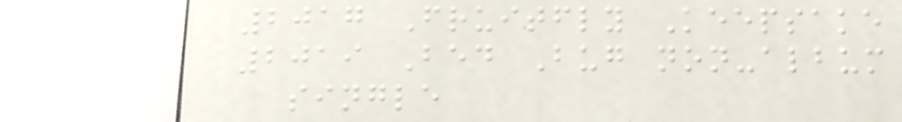2017 Fruitfly Keepsake
2019 Bed Bug non-album
single
